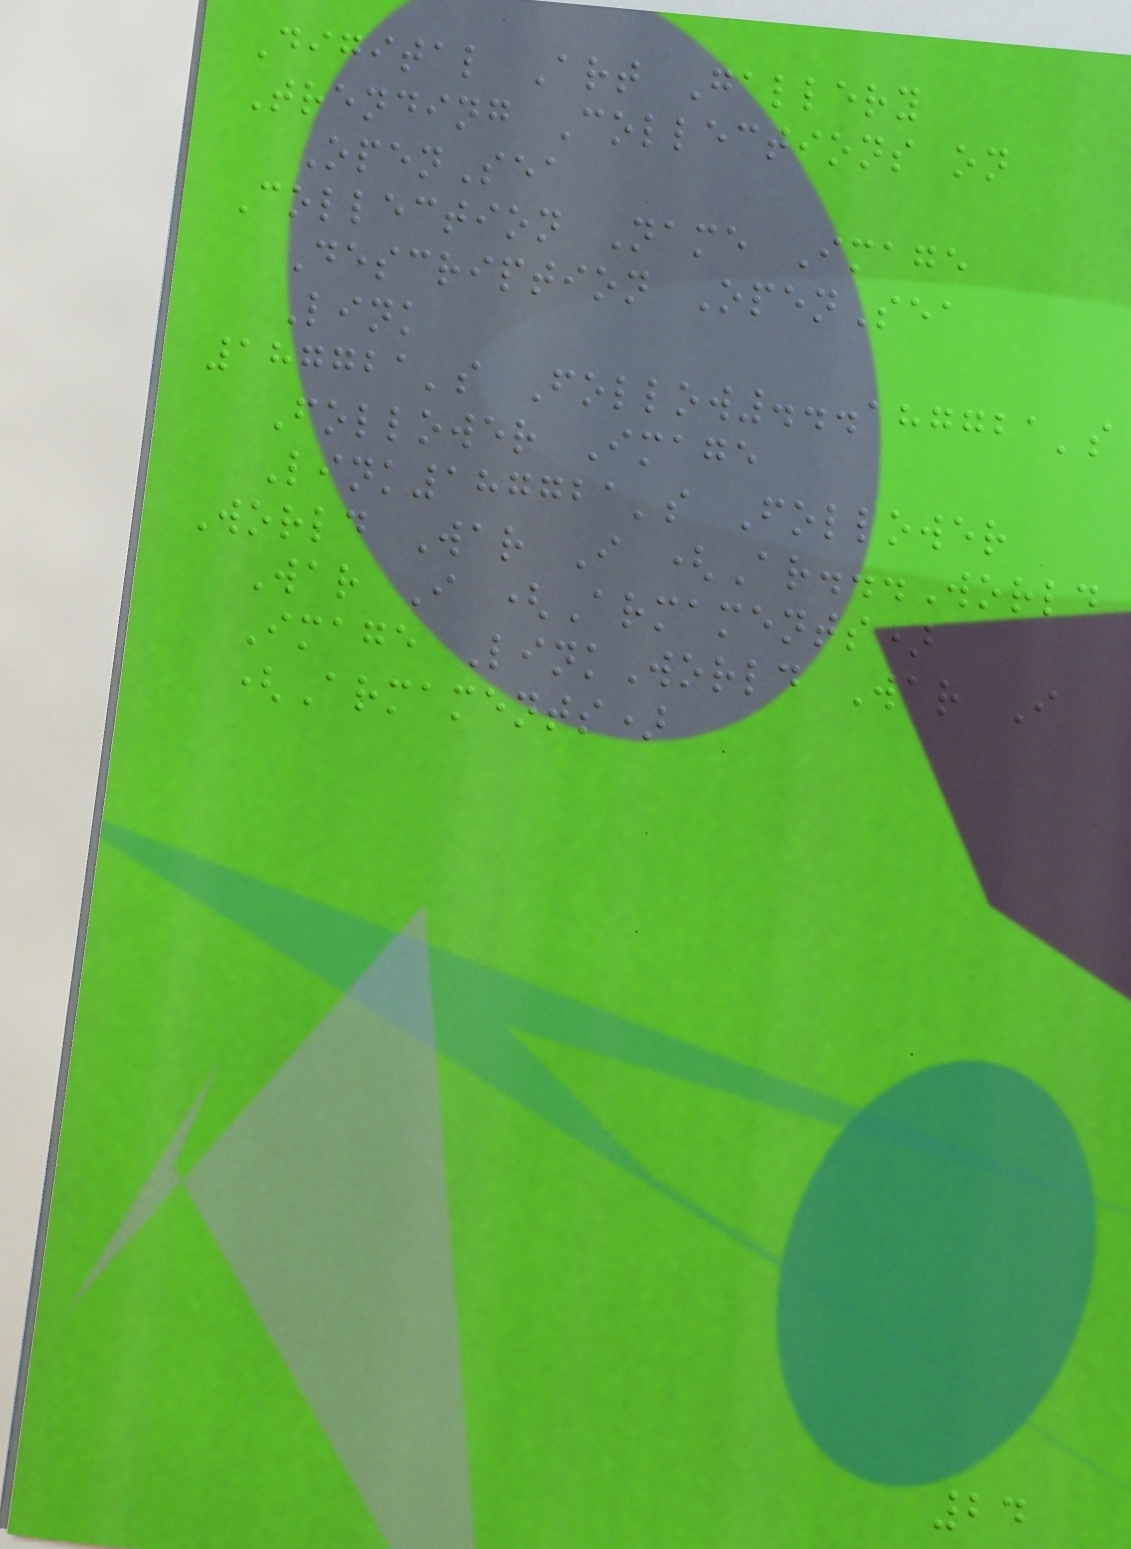Digital Art Gallery
Trending Collections on
OpenSea
Collection Name Image
Description OpenSea
Link
187721's Follow...187721's
Follower Image
Link187721's Follower
World War I (Ar...World
War I (Armaments)
Image LinkWorld War I
(Armaments)
24
